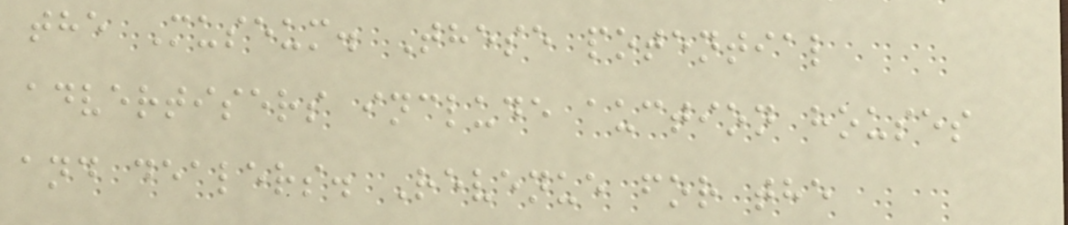the Museum. These potential
advertisers include auction houses
and dealers. Revenue for the
